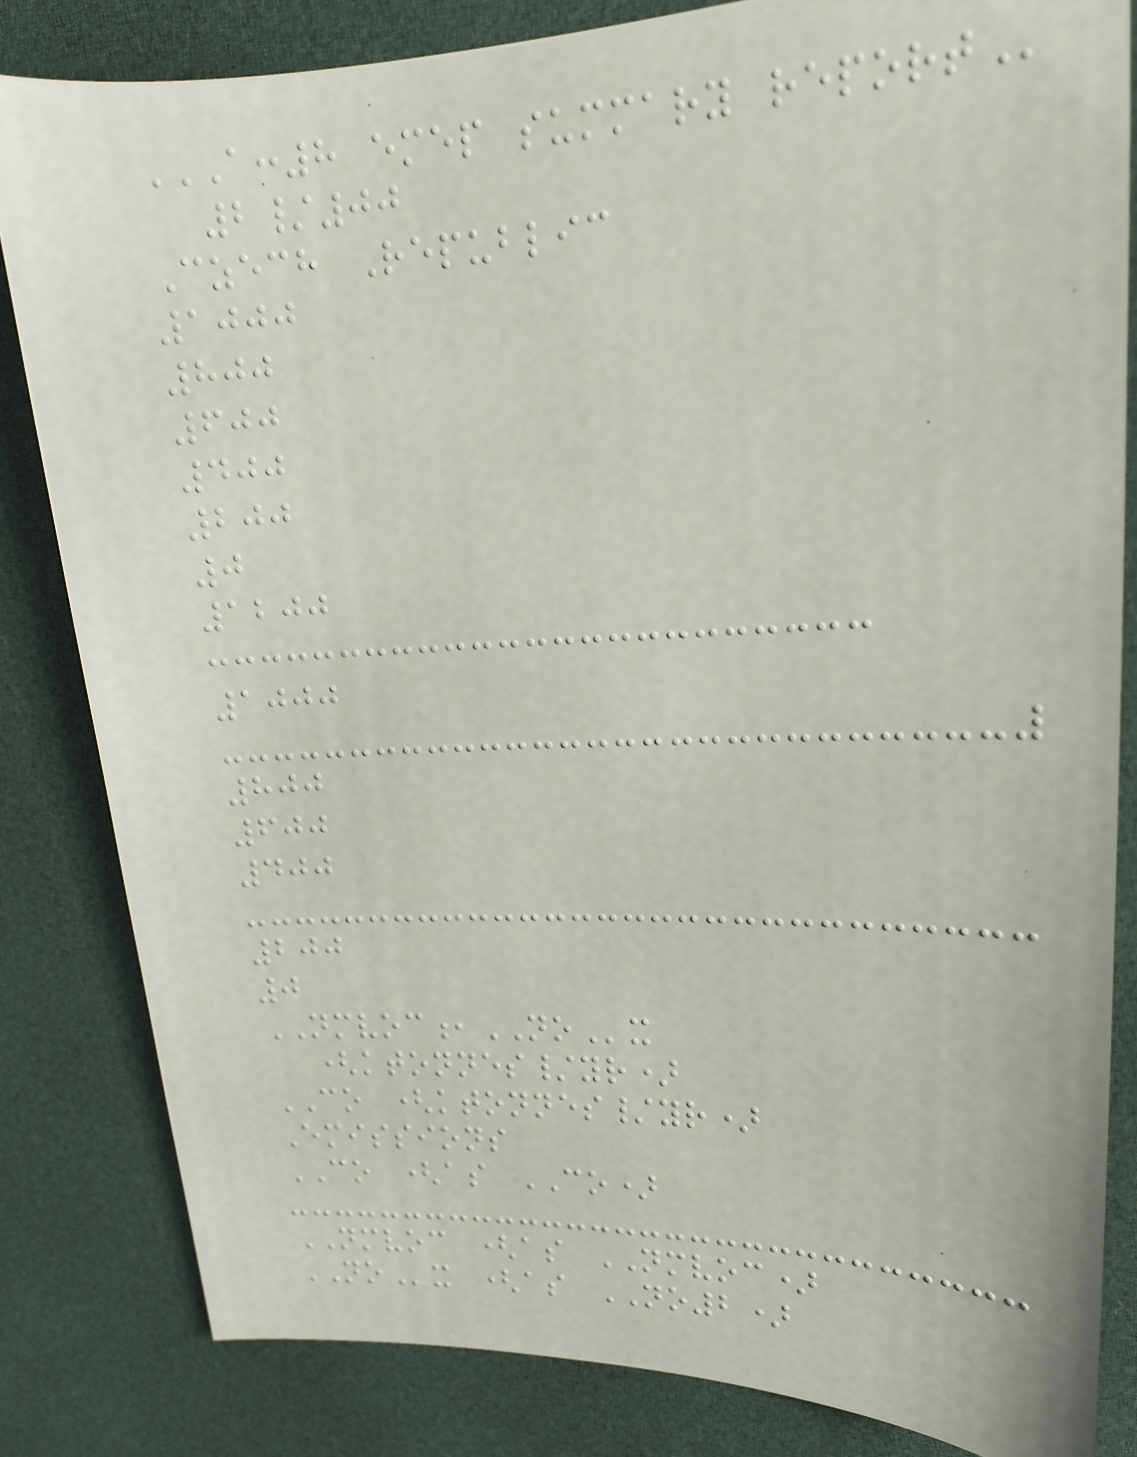A:8 EMEP SUMMARY REPORT
2/00
Czech Republic
1000
800
600
400
200
0
1200
1000
800
600
400
200
0
NMVOC,NOx
(ktonnes/yr)
CO (ktonnes/yr)
Emissions
CO (as CO)
NMVOC (as NMVOC)
NOx (as NO2)
